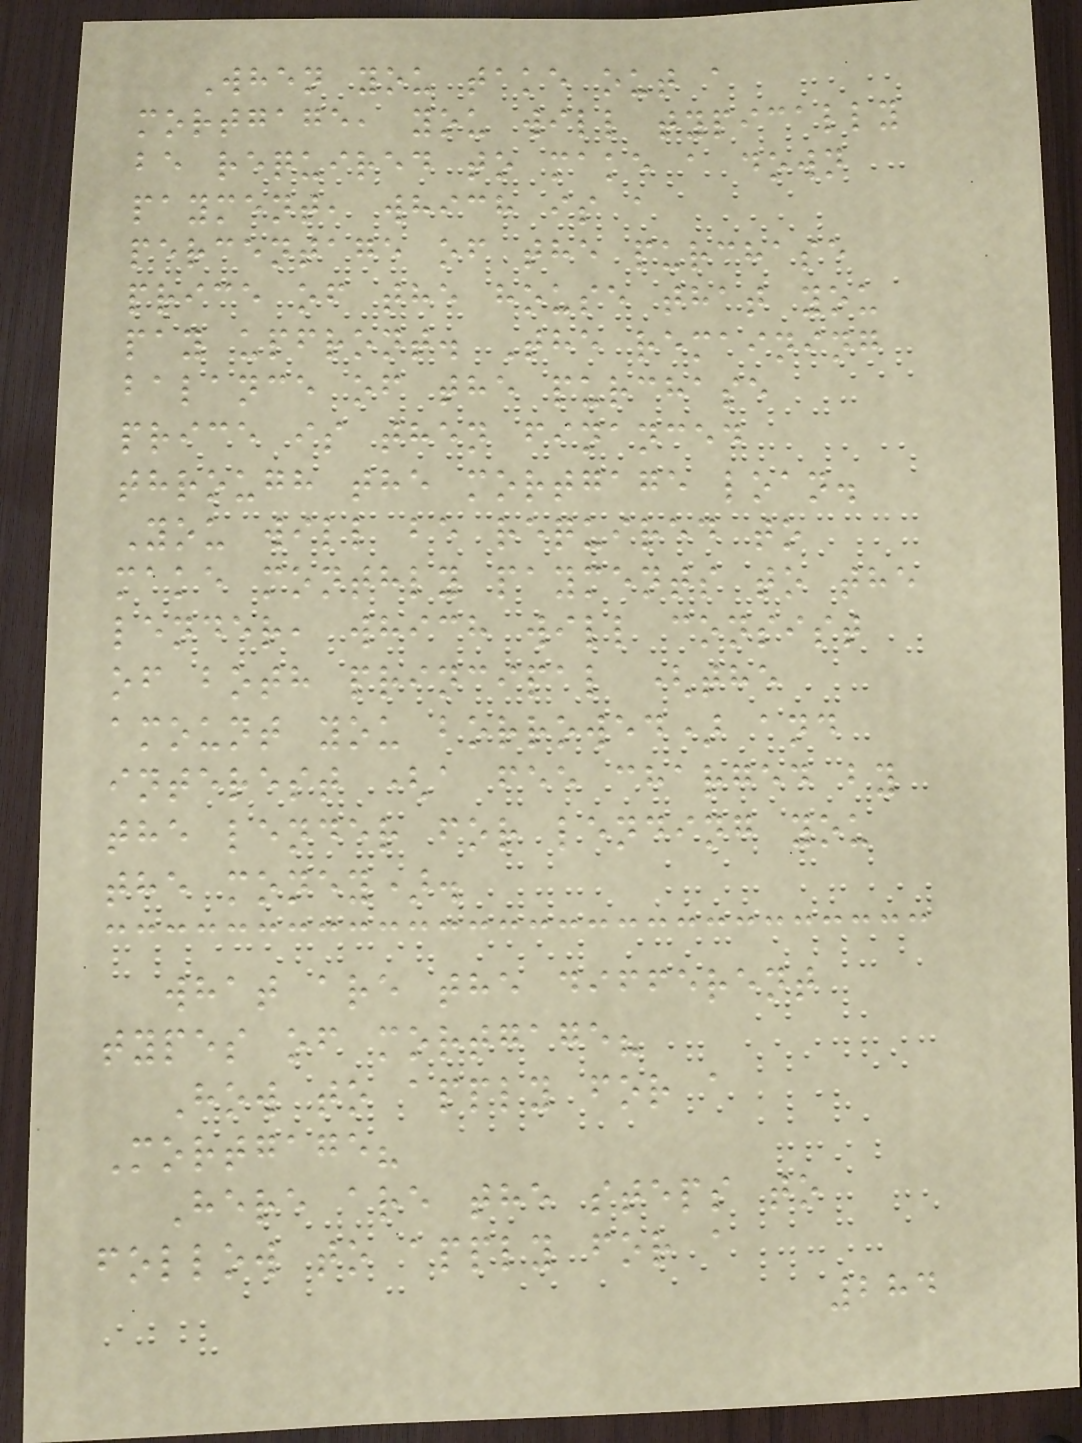When you take out a
mortgage, you will typically
be required to make a down
payment, which is a
percentage of the purchase
price of the house that you
pay upfront. The remaining
balance of the purchase
price is then financed
through the mortgage loan.
You will be required to
make monthly payments to the
lender, which will consist
of both principal (the
amount you borrowed) and
interest (a fee charged by
the lender for lending you
the money).
what are the different
types of mortgage?
How to apply for a
Mortgage?
Here are the steps to
follow to apply for a
284
